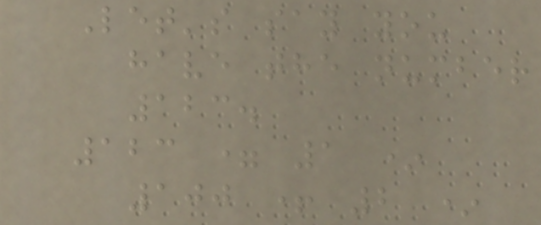Let's say you
have the number
123.
123 = 1 *
100 + 2 *
